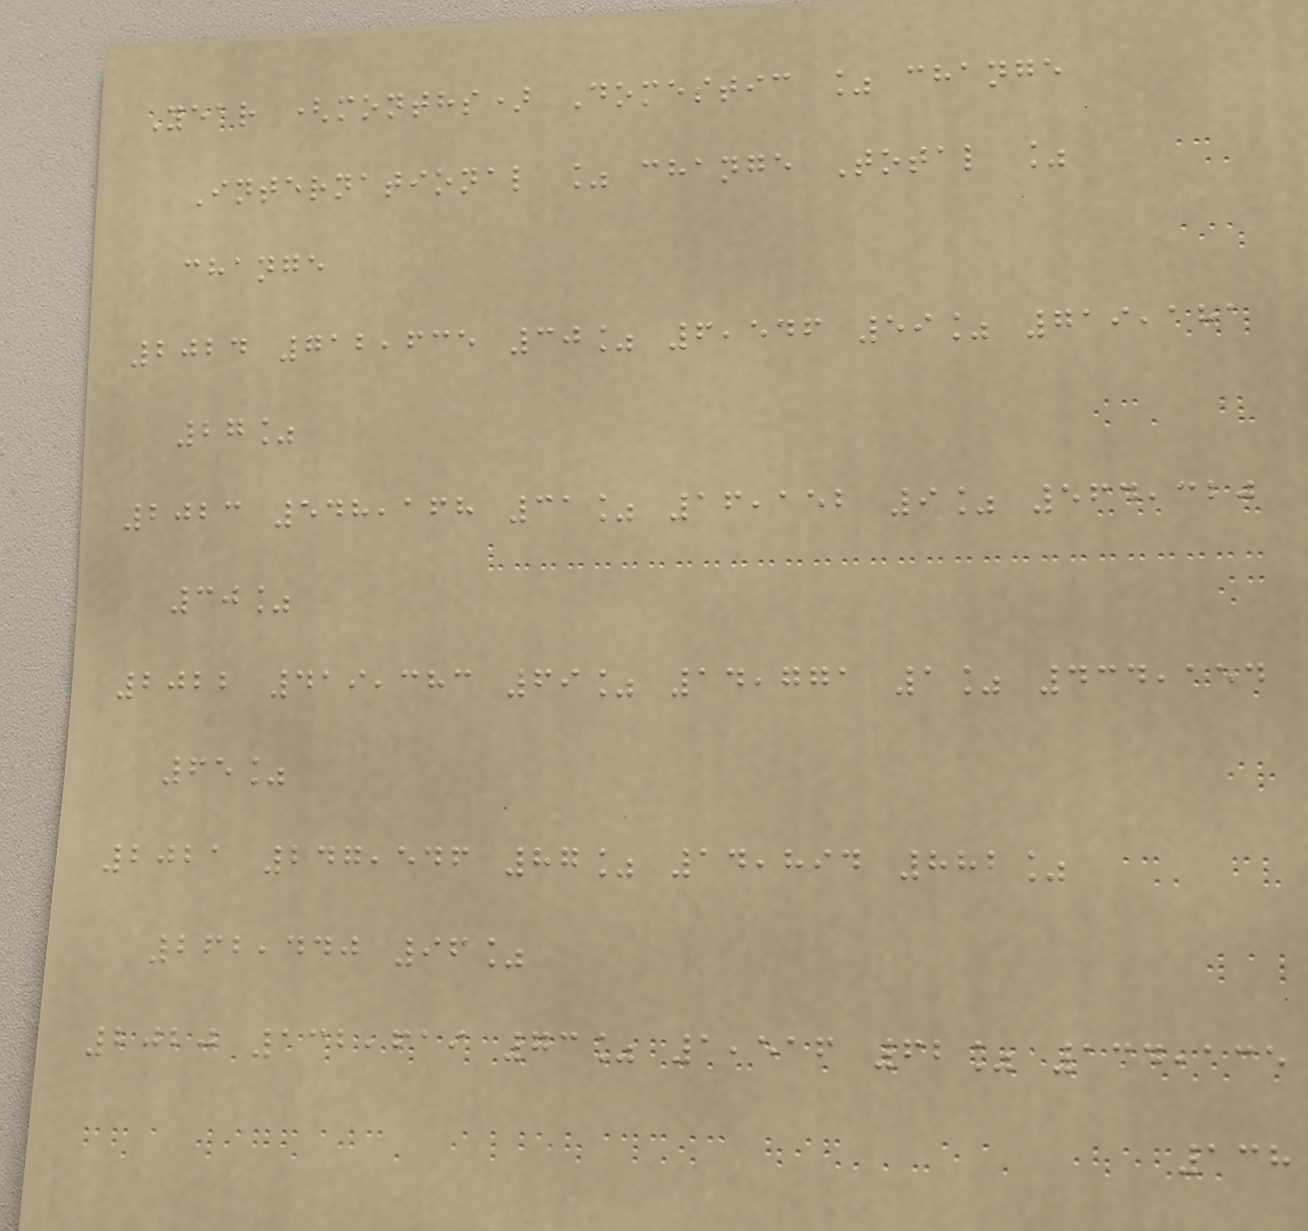Year (months) Domestic % change
International % change Total %
change
2024 712,635 30% 6,546 59% 719,181
27%
2023 548,168 31% 16,152 9% 564,320
30%
2022 419,383 69% 14,771 1% 434,154
65%
2021 247,546 87% 14,894 882%
262,440 96%
2020 132,619 73% 1,516 62% 134,135
138
